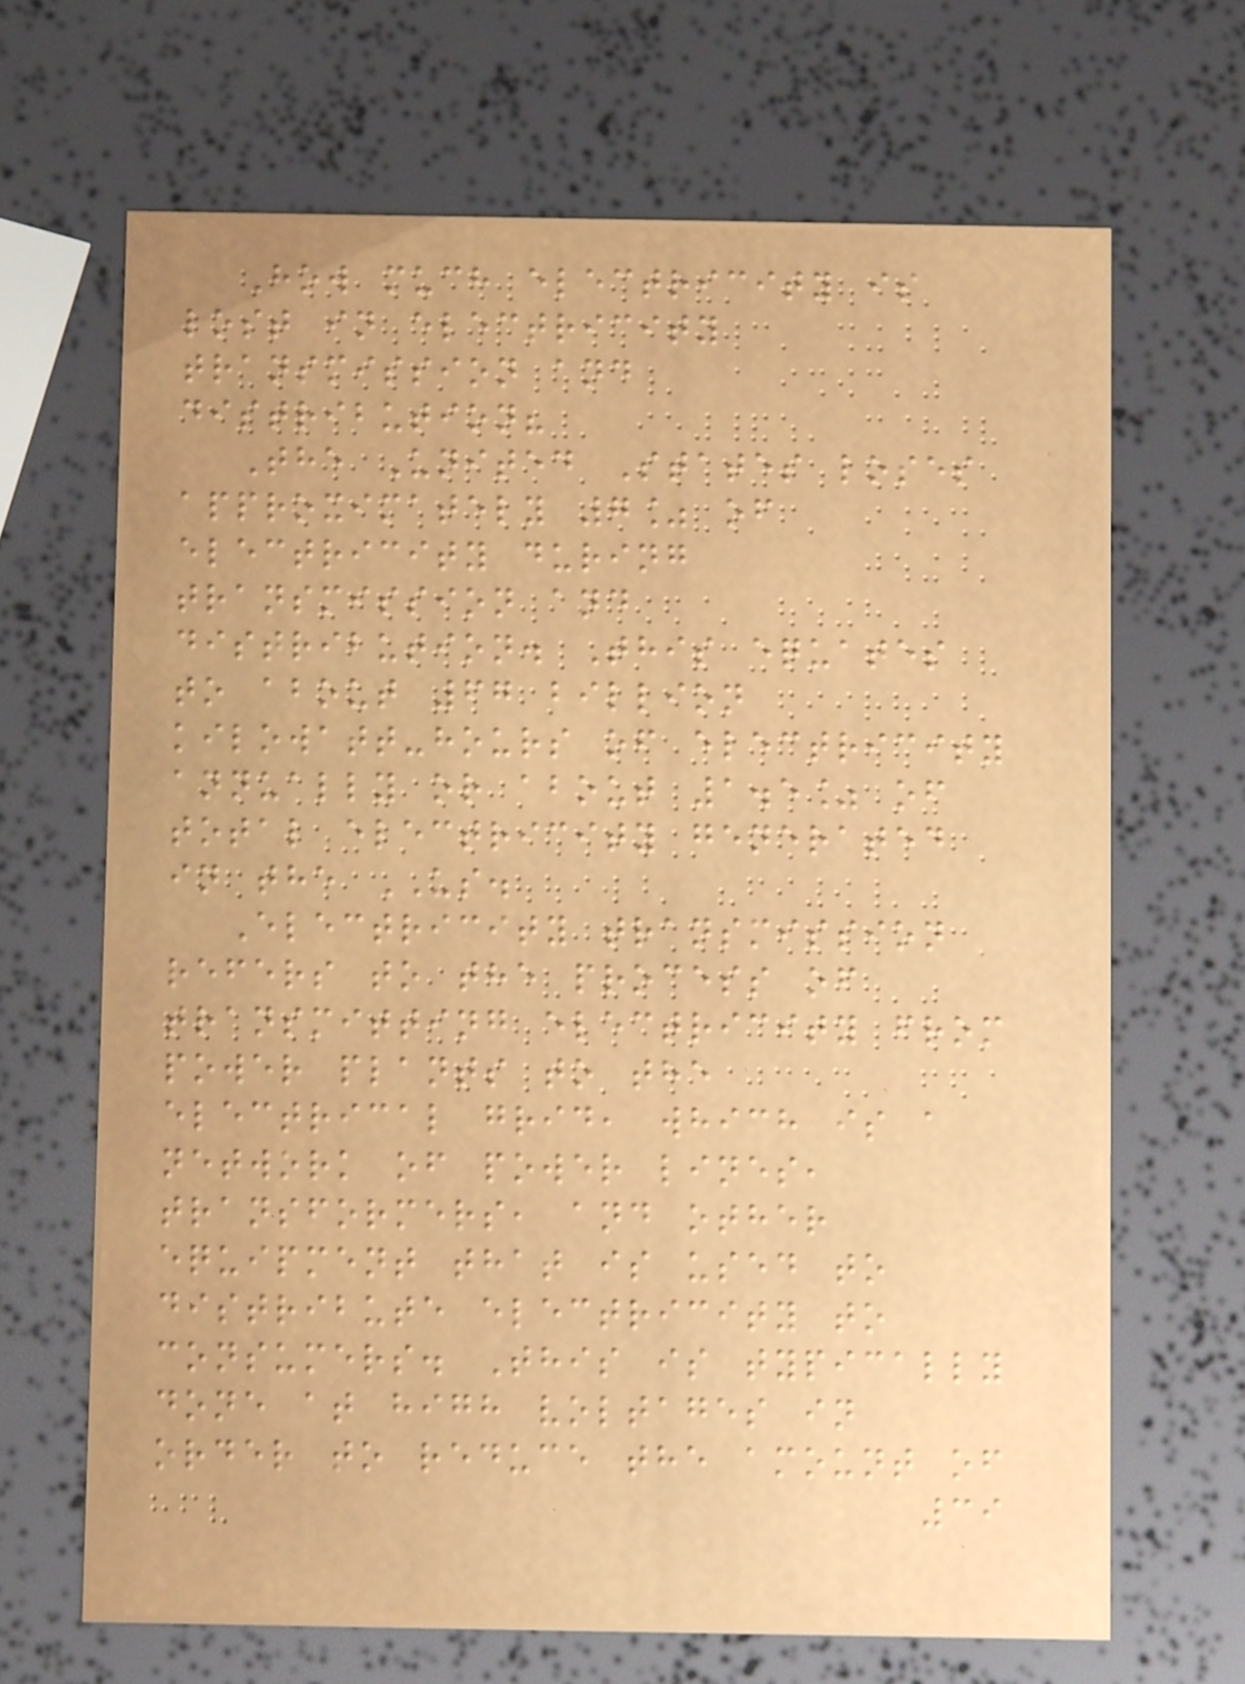How much electricity is
lost in electricity
transmission and
distribution?
The United States loses
approximately 7% of
electricity during
transmission and
distribution. This equates
to about 67 billion
kilowatt-hours of electricity
annually or about 1.5% of
total electricity generated
in the US.
Electricity transmission
refers to the process of
transmitting electricity from
power plants to the
electrical grid, which is a
network of power lines,
transformers, and other
equipment that is used to
distribute electricity to
consumers. This is typically
done at high voltages in
order to reduce the amount of
39
